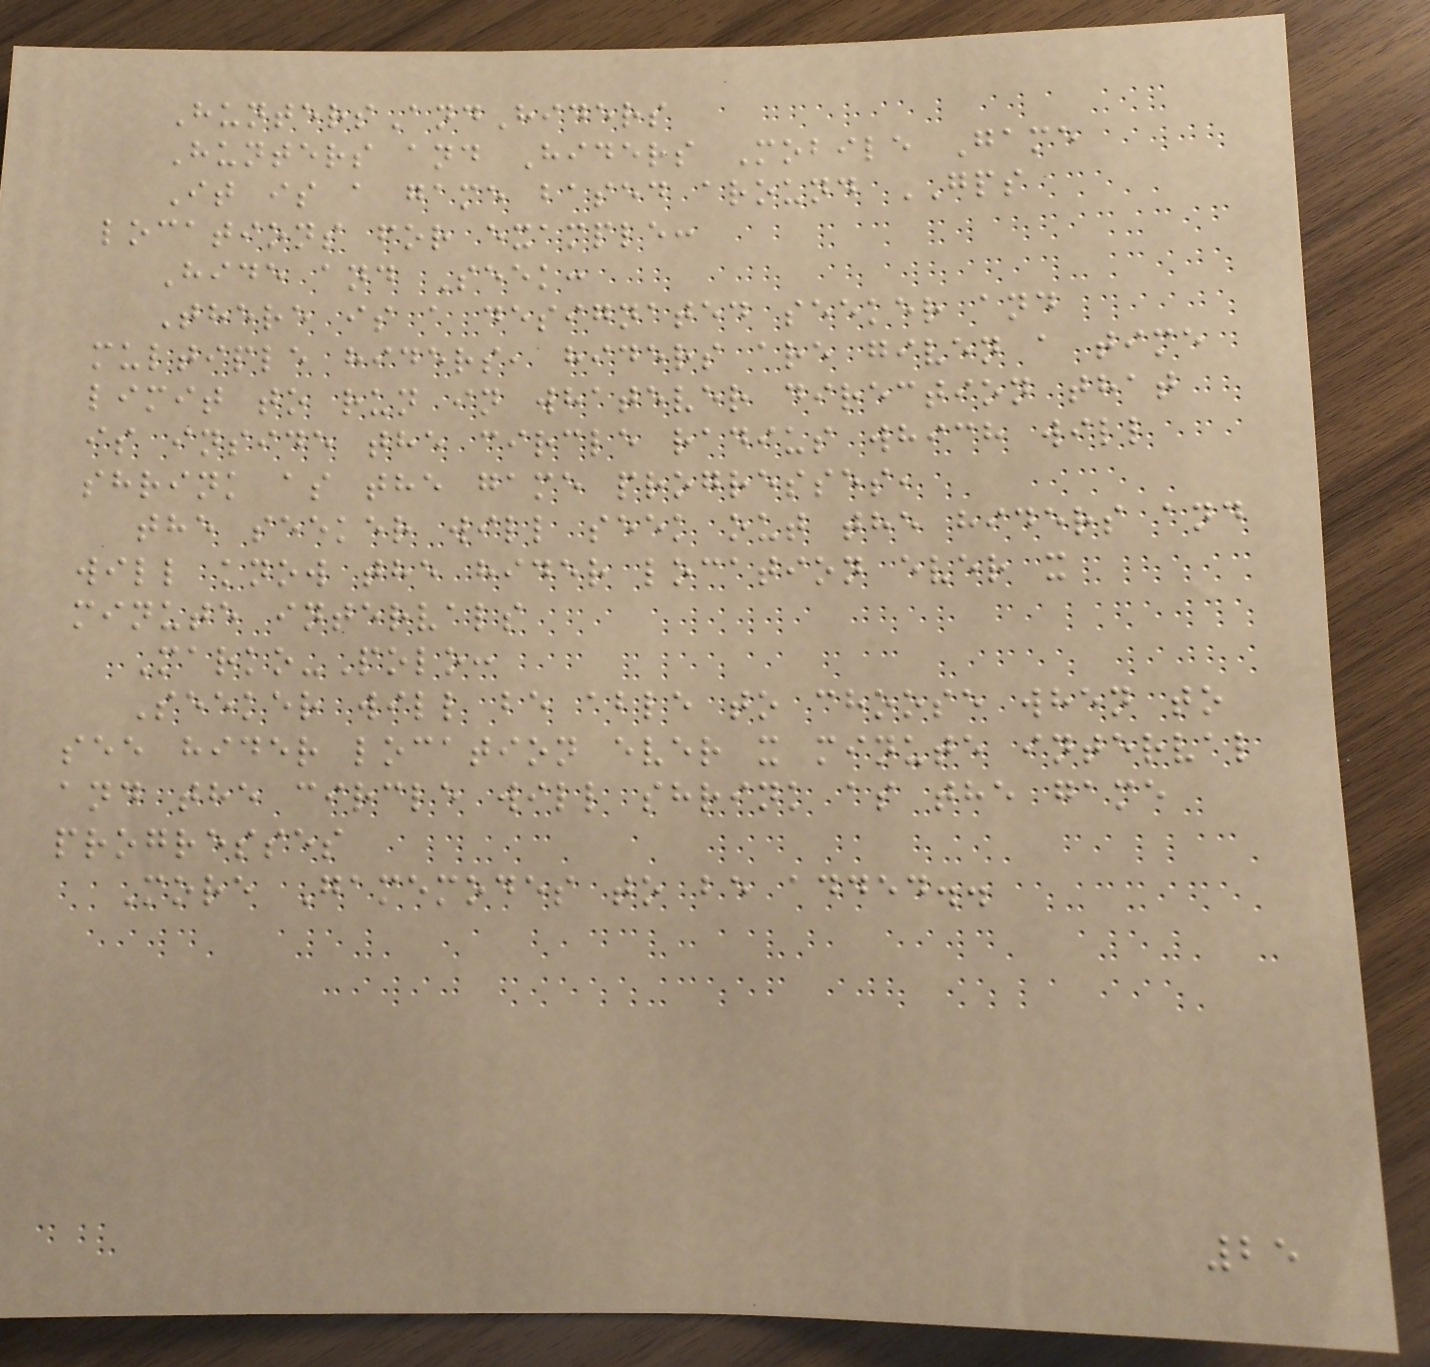HuntersAndHiders
Hunters and Hiders Mobile Game
It is a game based around GPS
locations for example:
Hide and Seek:
There is a designated seeker and
multiple hiders, hiders are given a time
limit to run in whatever direction that
is inside the circle radius which will
shrink as the game progresses,
the seeker will seek out the hiders and
will know the hider location ever x
minute intervals
Marko-Polo:
Seeker will be able to choose when to
see hider location ever x minute interval
and the circle will shrink as the game
progresses
More Gamemodes to be added..
25
